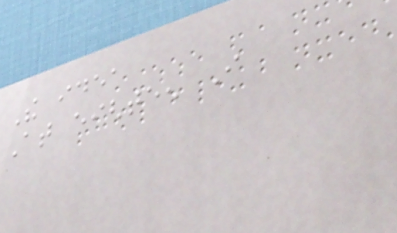The idea
At eighteen I
